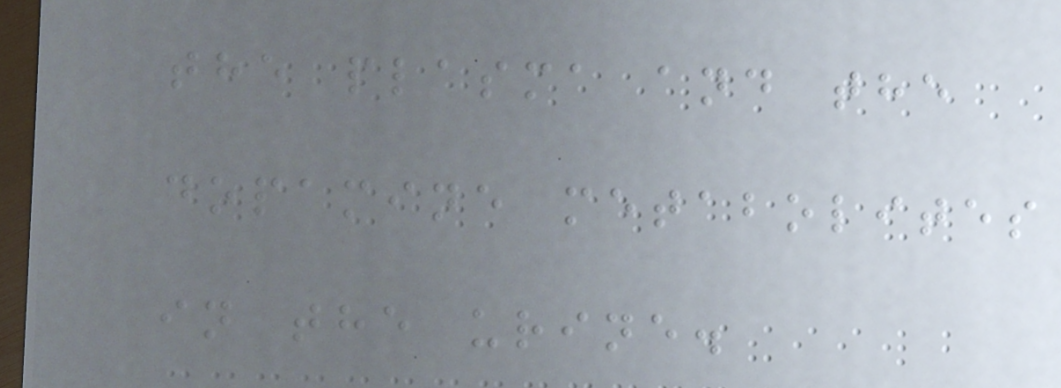the plasma and the
dopamine metabolites
in the urine.
